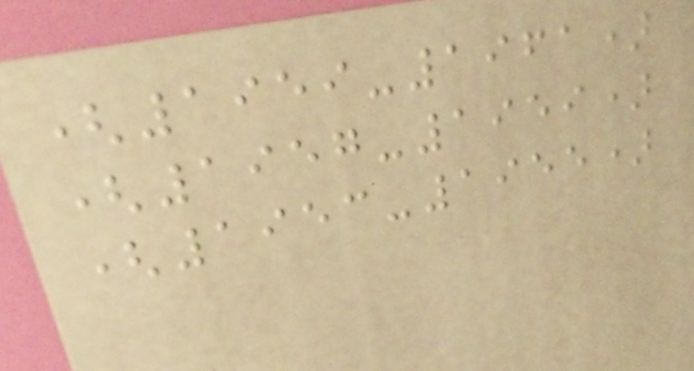(1959-1961)
(1957-1959)
(1953-1955)
